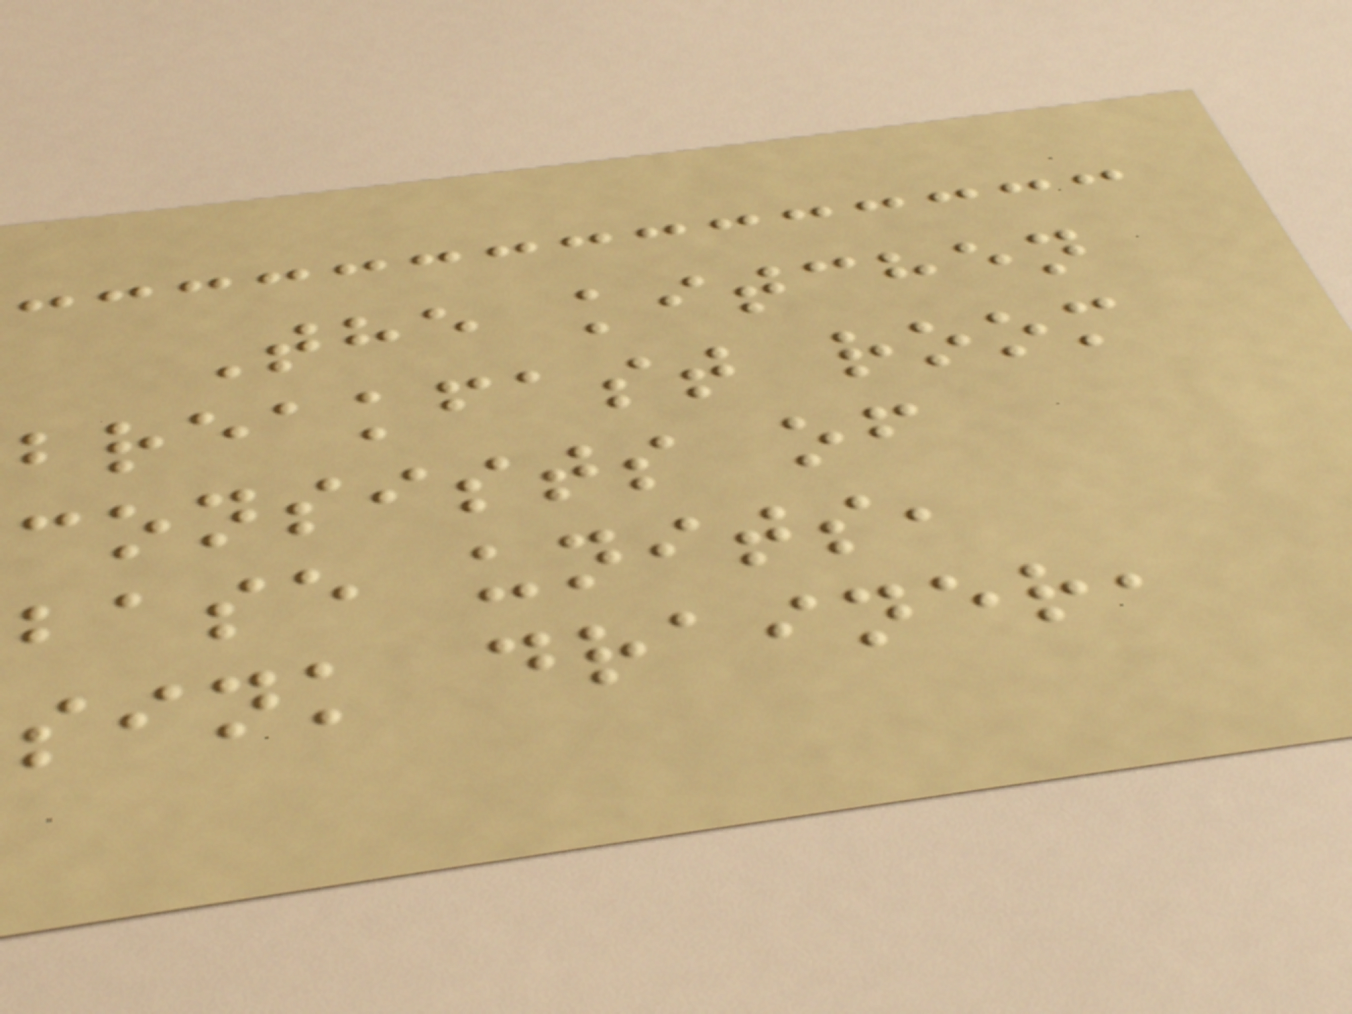The kitchen
breakfast room
consists of
base units,
sink drainer,
